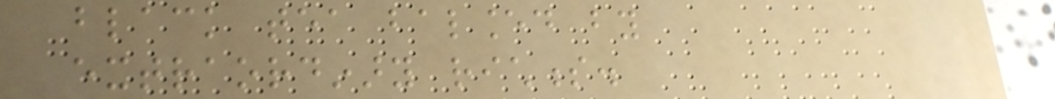black tea balanced by
extraordinary richness.
